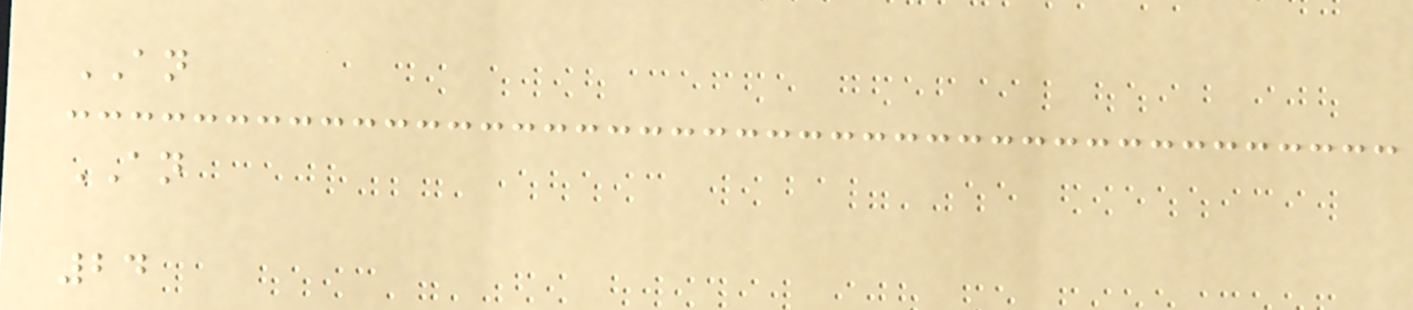AN
AN
24
